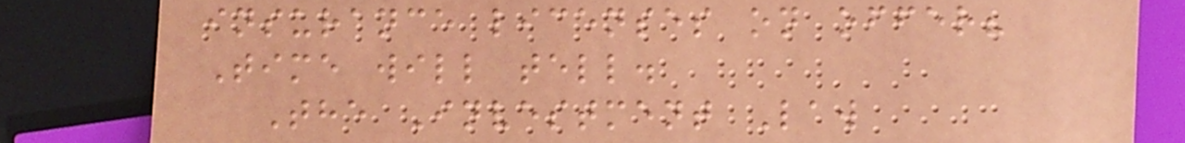insurance licenses on offer?
Time will tell.
The Investment Law
